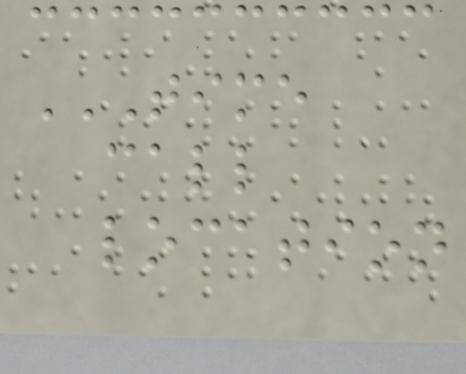TIME
CALL
LOCATION
